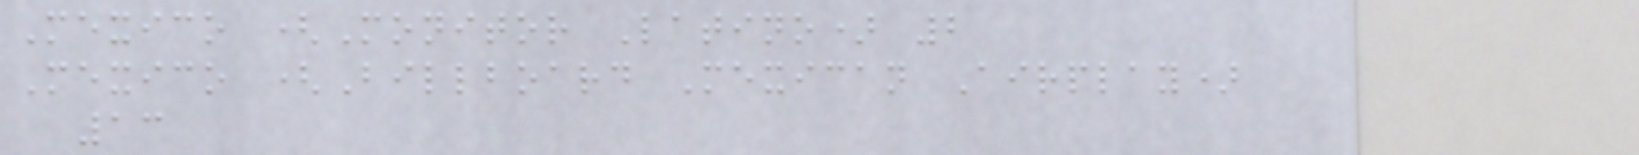Mexico (Monitor Latino) 2
Mexico (Billboard Mexican Airplay)
13
